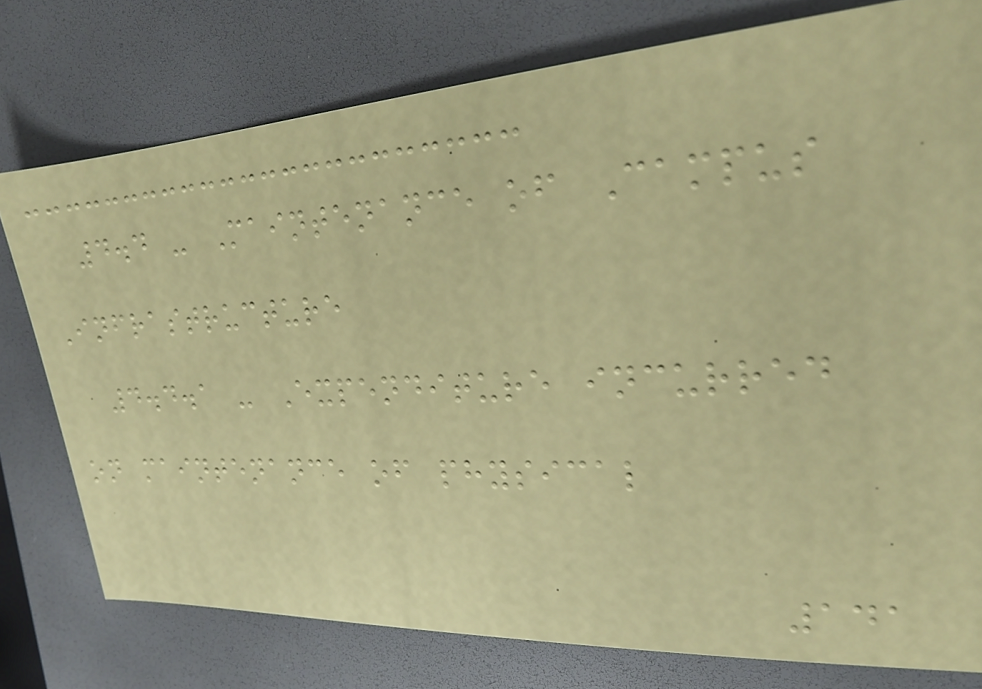4.4 - Maintenance of Campus
Infrastructure
4.4.1 - Expenditure incurred
on maintenance of physical
141
